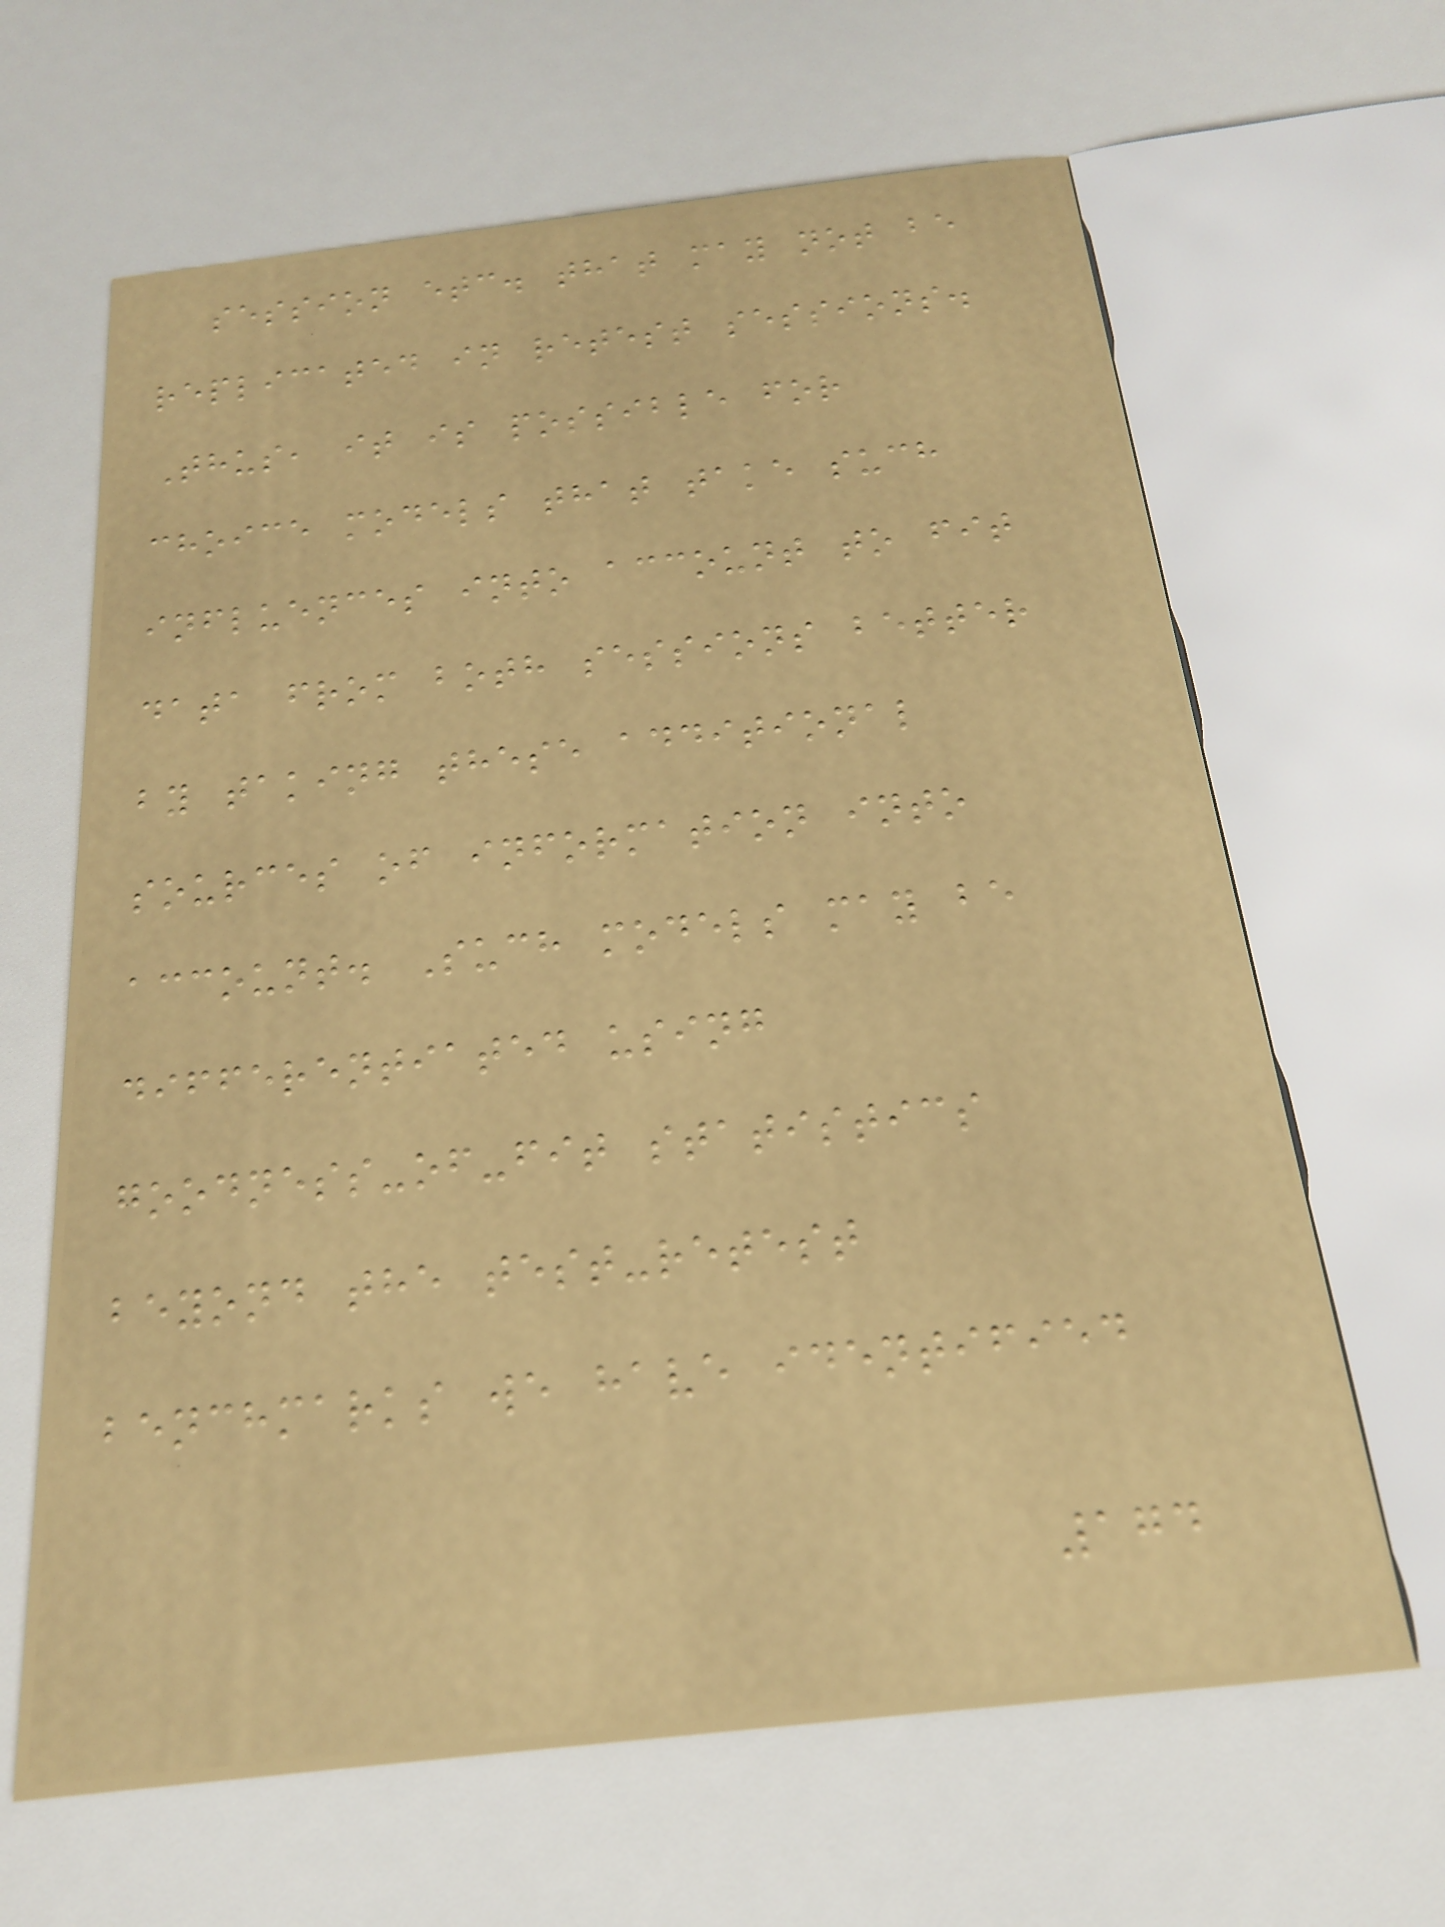session etc. that may not be
replicated in retest sessions.
Thus, it is possible for
choice models that take such
influences into account to fit
data from both sessions better
by taking these additional
sources of information into
account. Such models may be
differentiated using
goodness-of-fit statistics
beyond the test-retest
benchmarks we have identified
174
